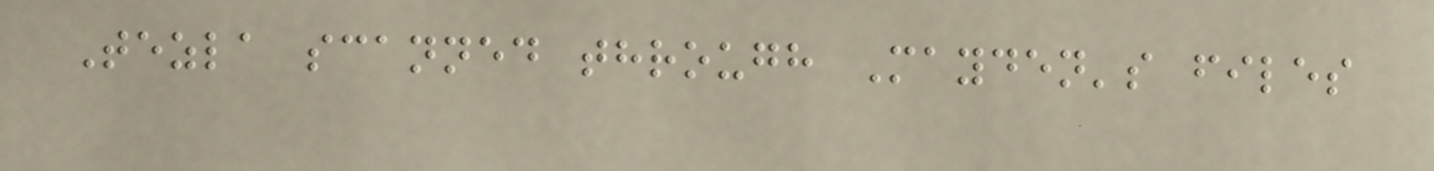Tezla scanned through Mayden's files
